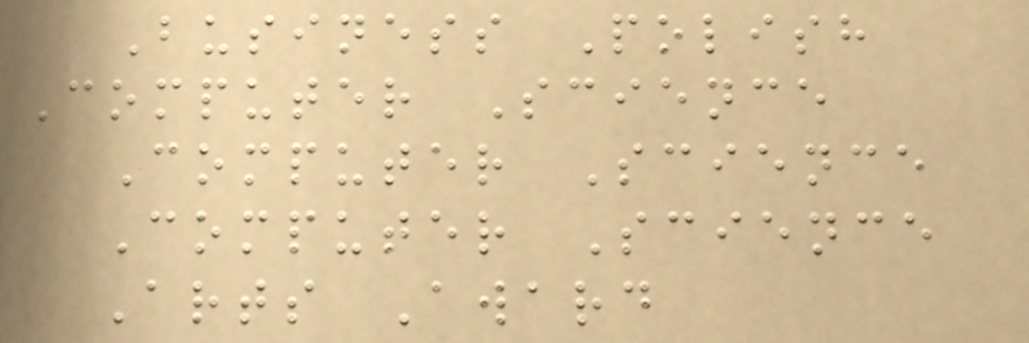Business Polish
Computer Science
Computer Science
Computer Science
Arts Award
